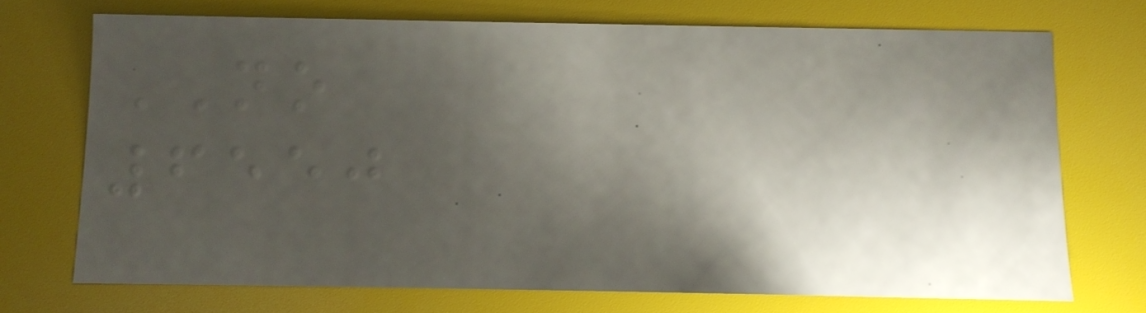NO
6550
